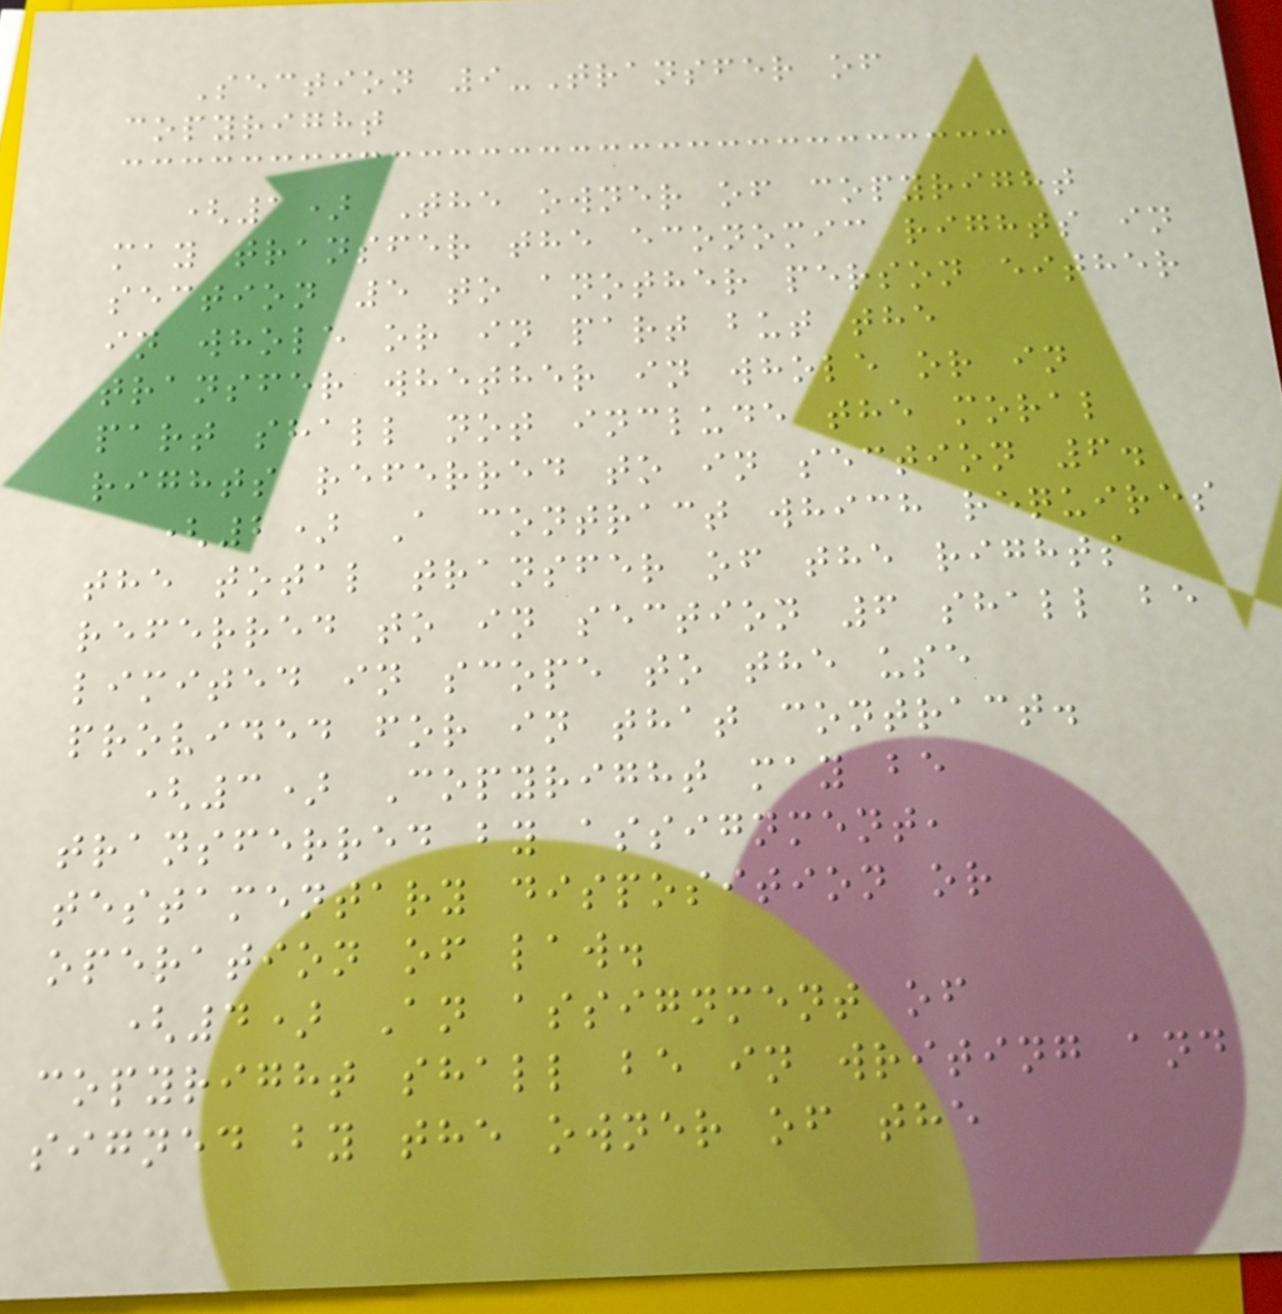Section 9-Transfer of
copyright
(1) The owner of copyright
may transfer the economic rights in
section 5 to another person either
in whole or in part but the
transfer whether in whole or in
part shall not include the moral
rights referred to in section 6.
(2) A contract which requires
the total transfer of the rights
referred to in section 6 shall be
limited in scope to the use
provided for in that contract.
(3) Copyright may be
transferred by assignment,
testamentary disposition or
operation of law.
(4) An assignment of
copyright shall be in writing and
signed by the owner of the
